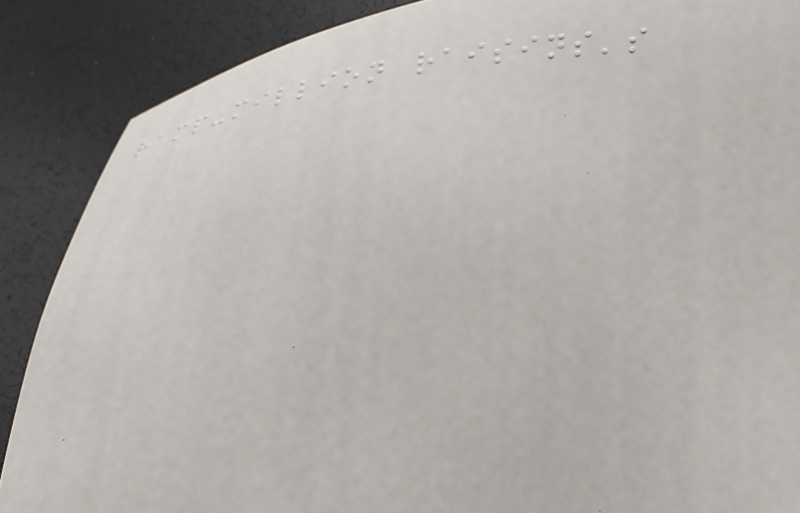ramp-million raisins's
